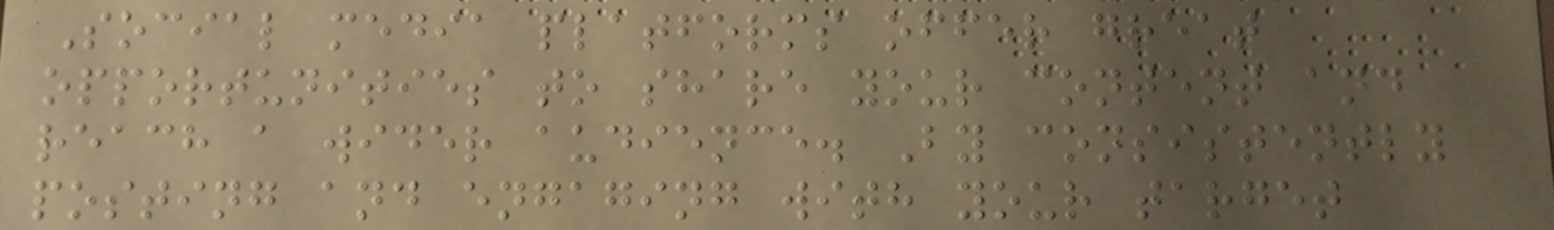Social media platforms offer great
opportunities to share your content and
reach a wider audience. By consistently
posting and engaging with your target
